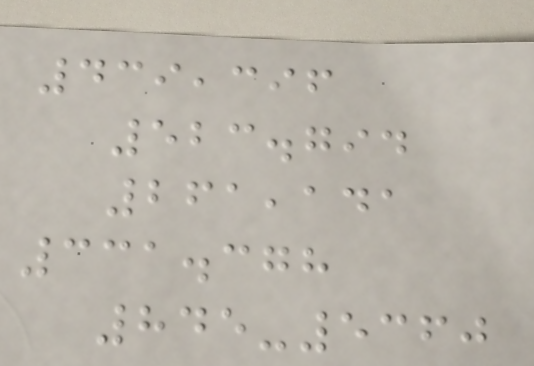439,396
523.794
261,141
331.378
845-5360
